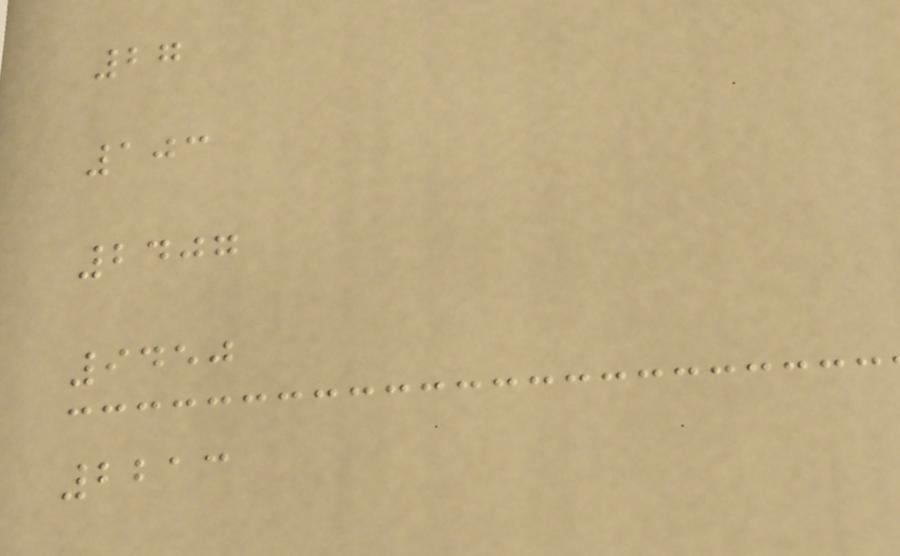27
103
2407
9450
2213
